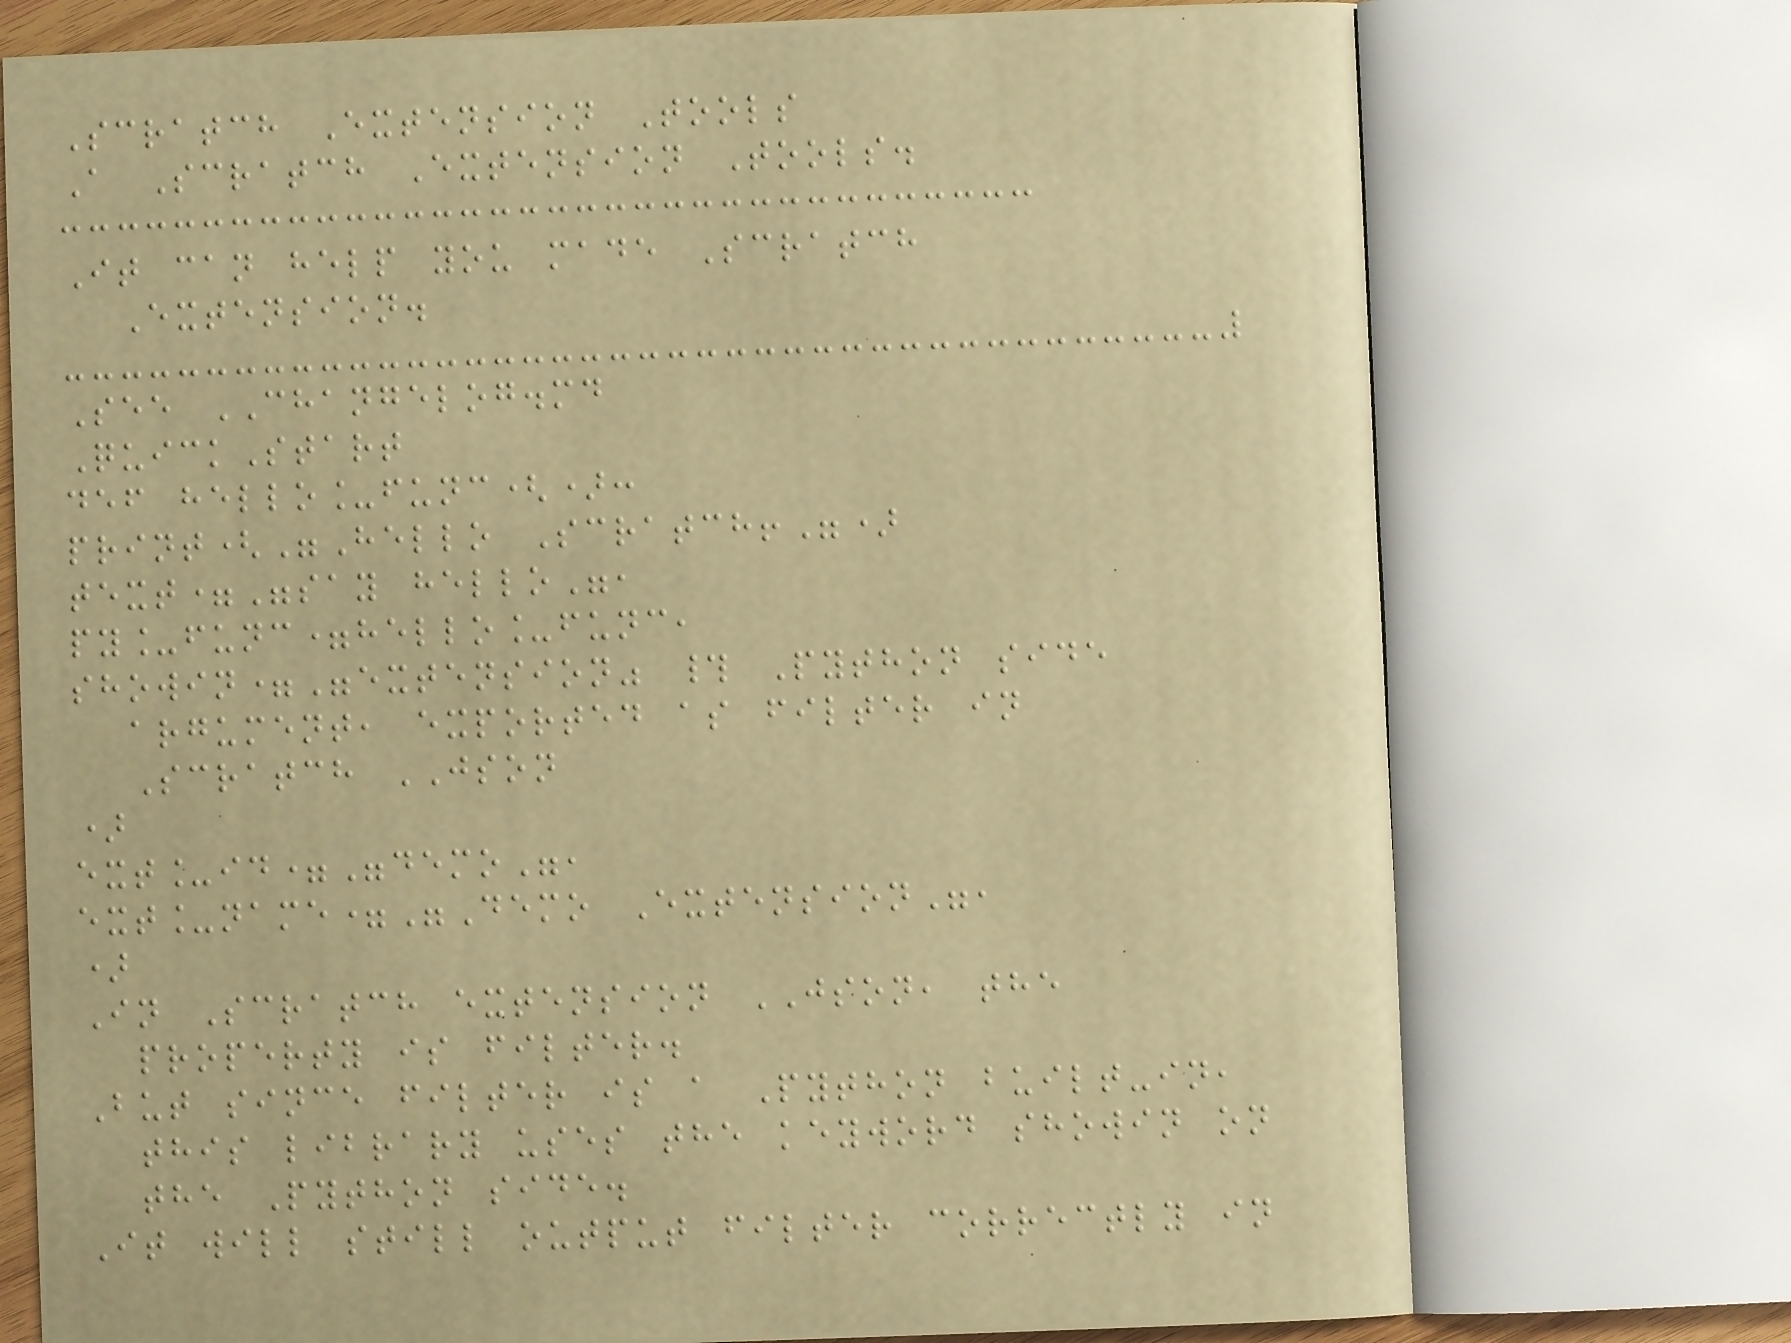Scratch Extension Tools
A Scratch Extension Tools.
It can help you made Scratch
Extension.
See CHANGELOG.md
QuickStart
def hello_func():
print("Hello Scratch!")
text="say hello",
py_func=hello_func,
showin="extension" # Python side
argument, exported as filter in
Scratch JSON
)
ext_id="demo",
ext_name="Demo Extension",
)
In Scratch extension JSON, the
property is filter.
But since filter is a Python built-in,
this library uses the keyword showin on
the Python side.
It will still output filter correctly in
